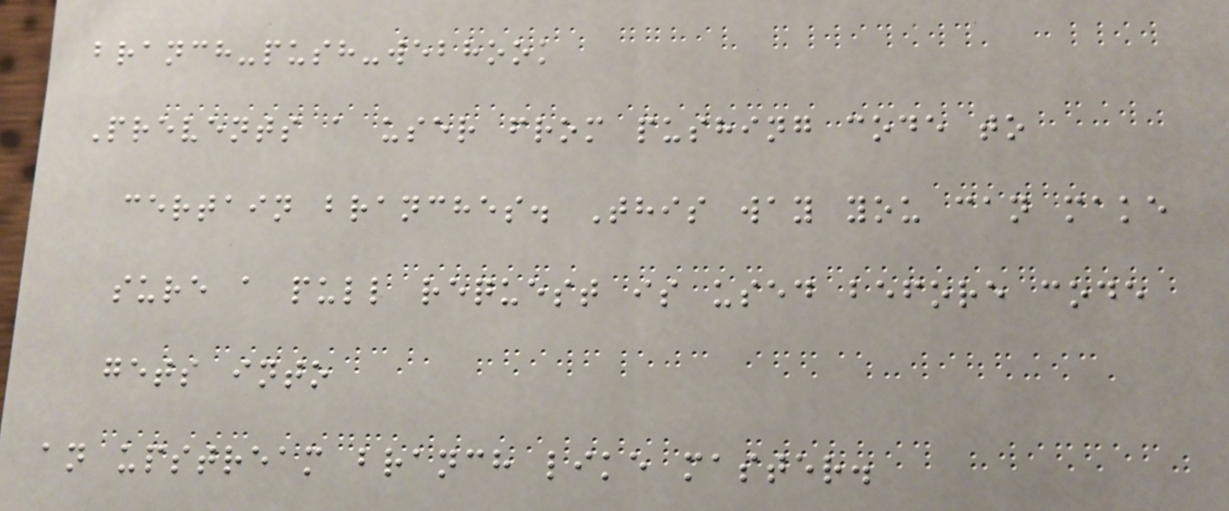branch-push-webhook
Prevents a user from pushing code to
certain branches. This way you can make
sure a pull request is used before code
gets into
an upstream branch like master.
